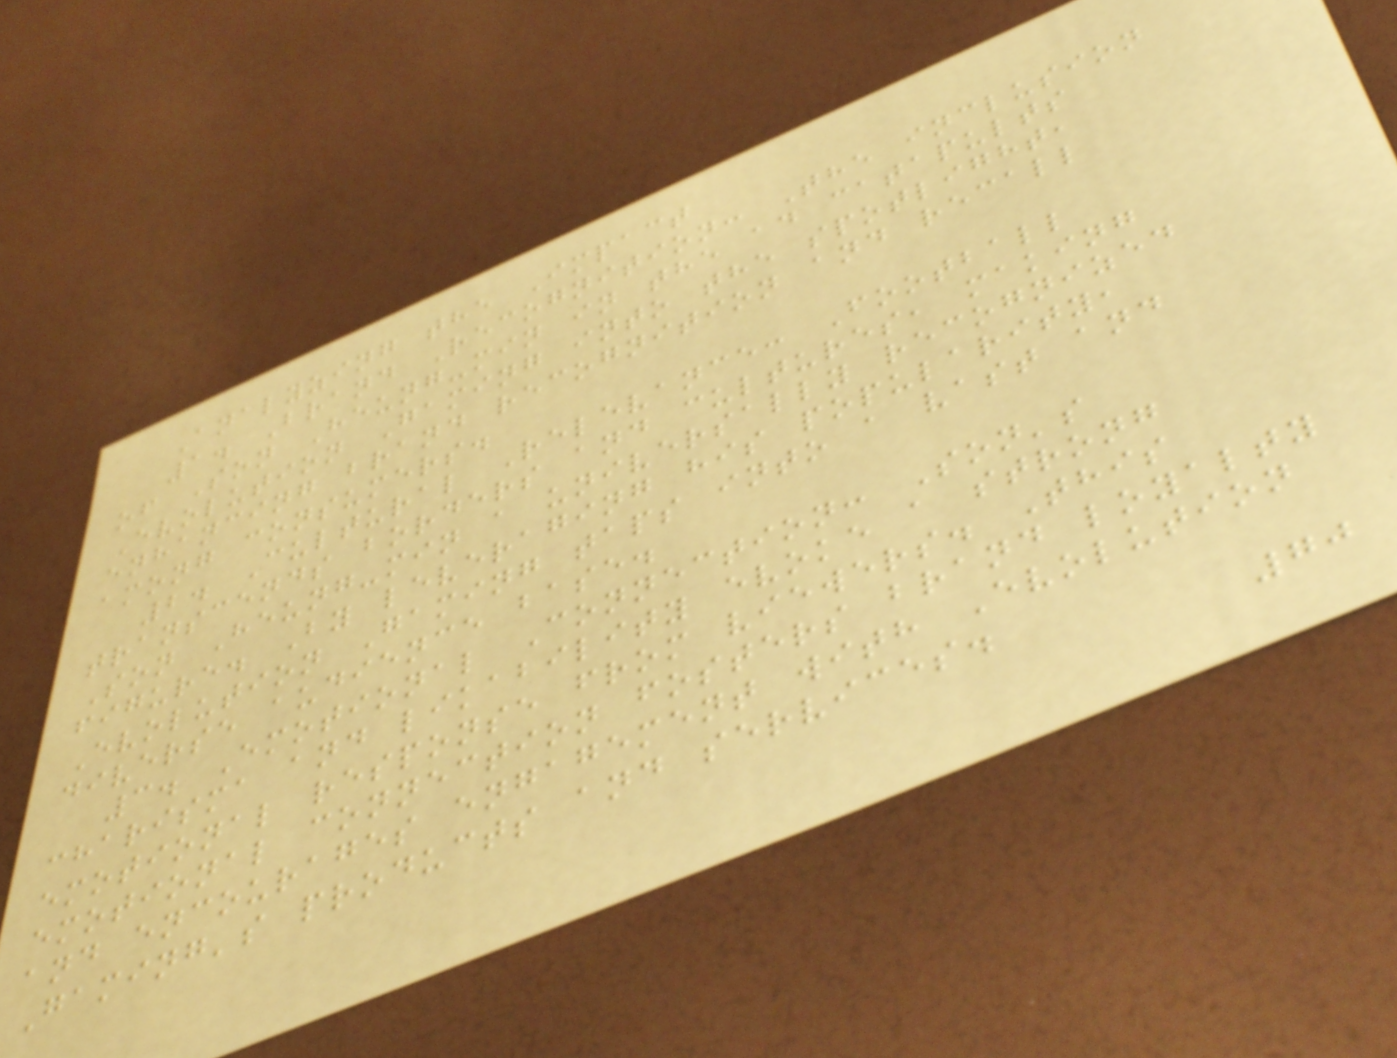Analyzing the Impact
1. Brand Recognition: The inclusion
of Son Heung-min in the ad catapults
Evolution Gaming into the spotlight,
enhancing brand recognition and recall
among consumers.
2. Cultural Relevance: Football
transcends borders and cultures, making
Son Heung-min a universally recognized
figure. By leveraging his popularity,
Evolution Gaming taps into a vast and
diverse audience base.
3. Emotional Connection: Son's
charisma and likability evoke a strong
emotional response from viewers. This
emotional connection fosters brand loyalty
and encourages engagement with Evolution
Gaming's products and services.
70
